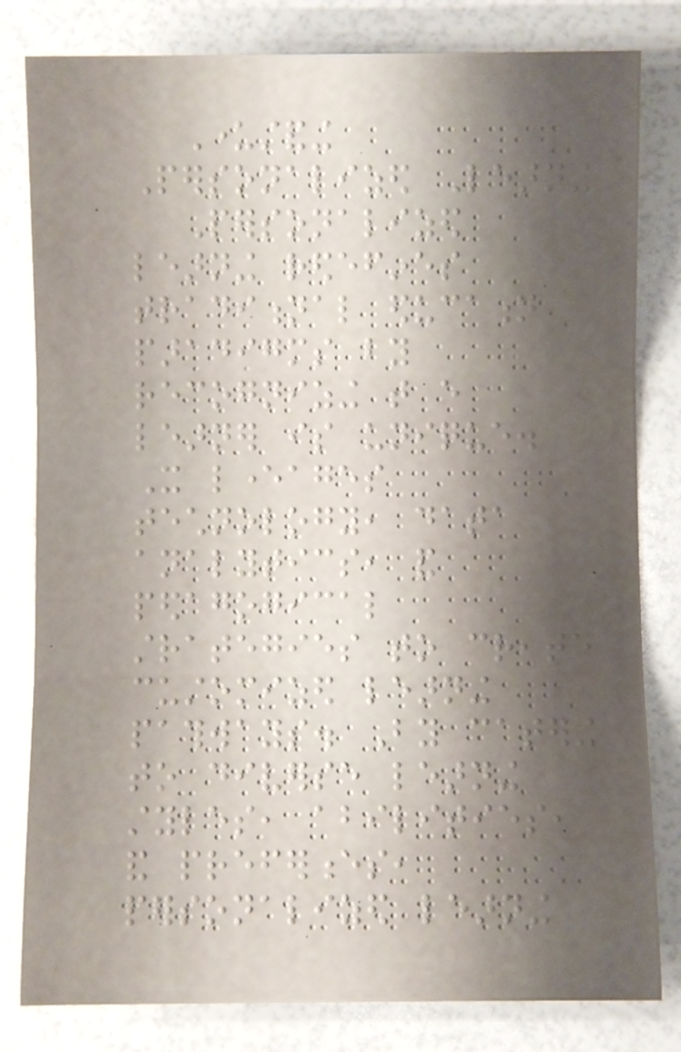Understanding
Personalized Learning
Personalized
learning redefines
traditional education
paradigms by
recognizing that every
learner is unique.
It leverages
technology, data
analytics, and
pedagogical
strategies to create
customized learning
pathways. By catering
to diverse learning
styles, abilities,
and preferences,
personalized learning
